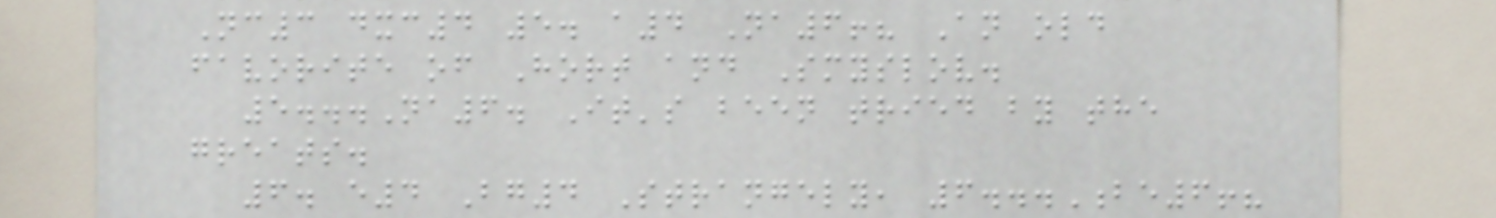Nc3 dxc4 5. a4 Na6!? An old
favorite of Hort and Smyslov.
5...Na6. It's been tried by the
greats.
6. e4 Bg4 Strangely, 6...Be6!?
